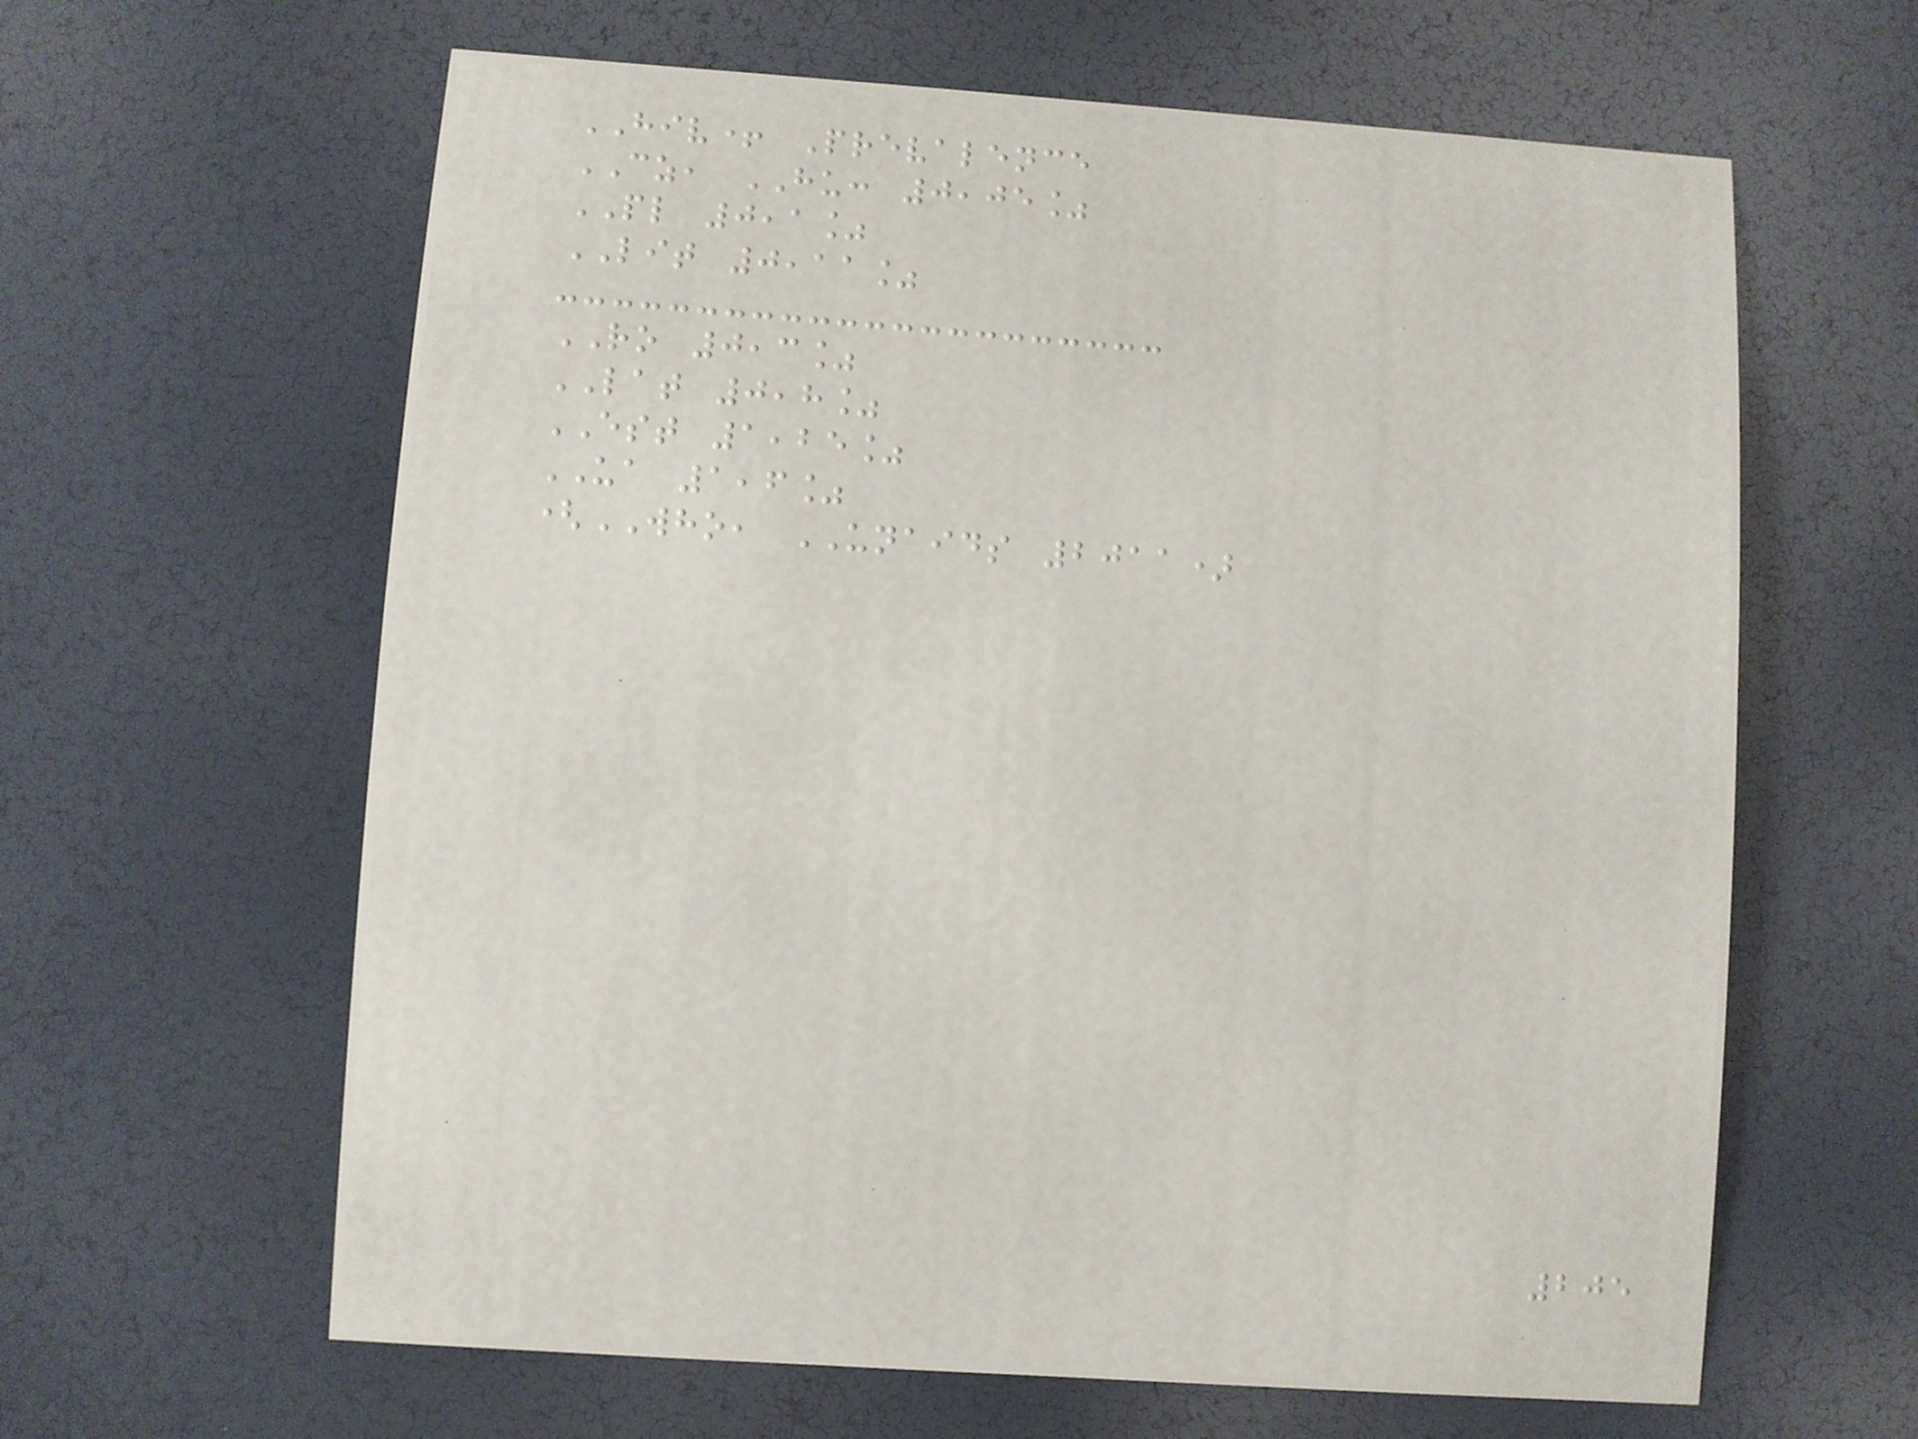HIV+ Prevalence
CZ, HU: 0,05%
PL 0,1%
LIT 0,11%
RO 0,3%
LAT 0,8%
EST 1,25%
UA 1,6%
(WHO, UNAIDS 2011)
205
